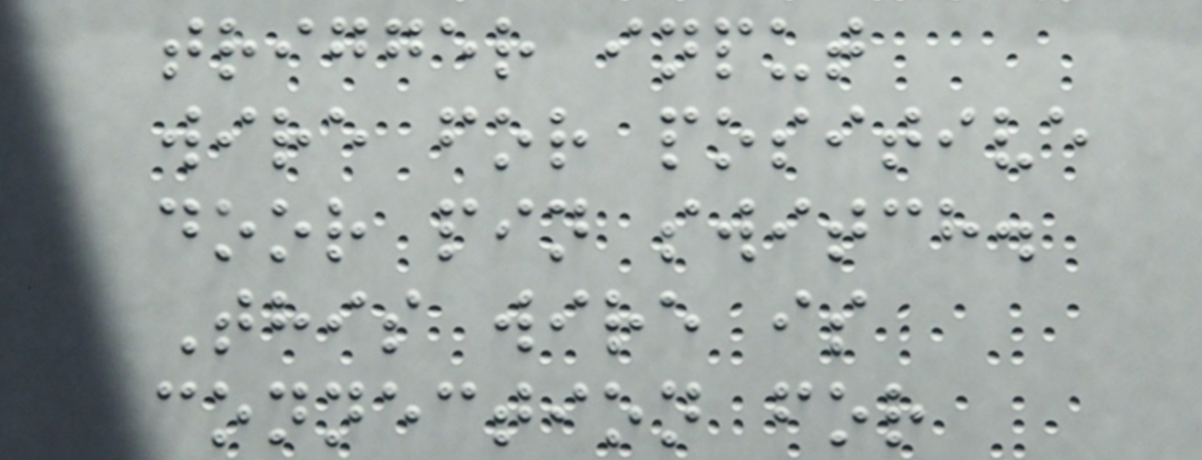trigger input
wire for positive
door pin switch.
This wire is
connection for
